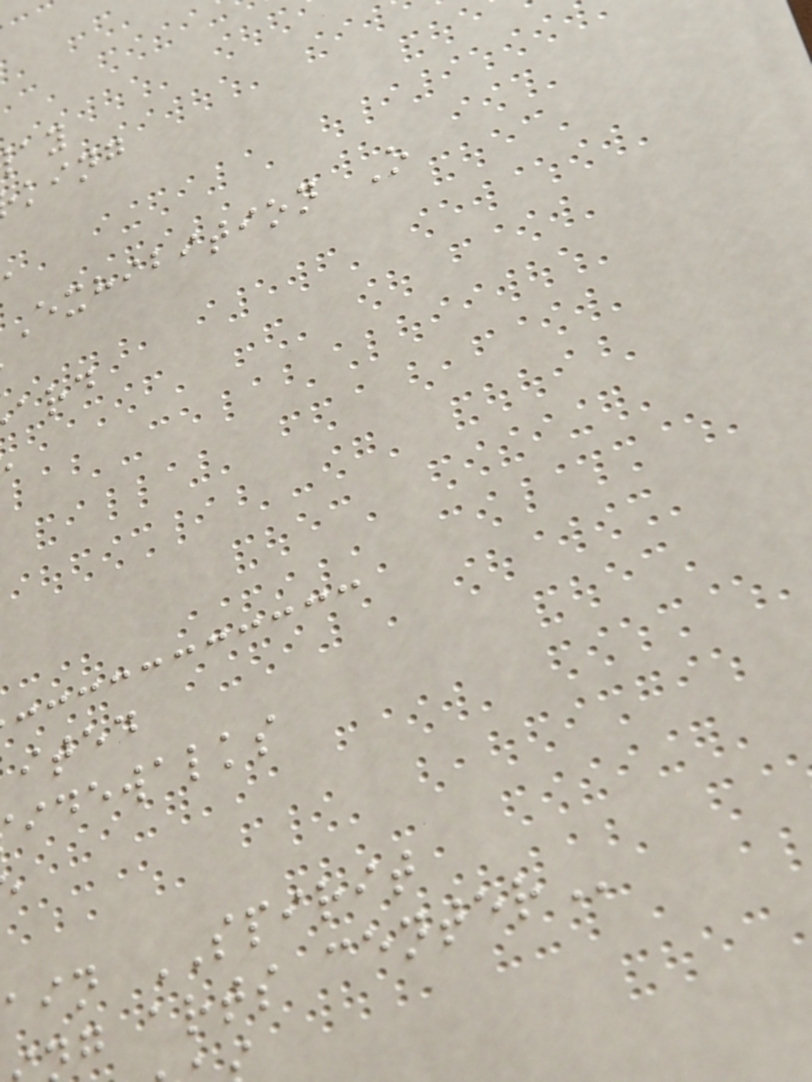king
Exhibition O
ited
idewalks
ain SPIRIT
g arts
